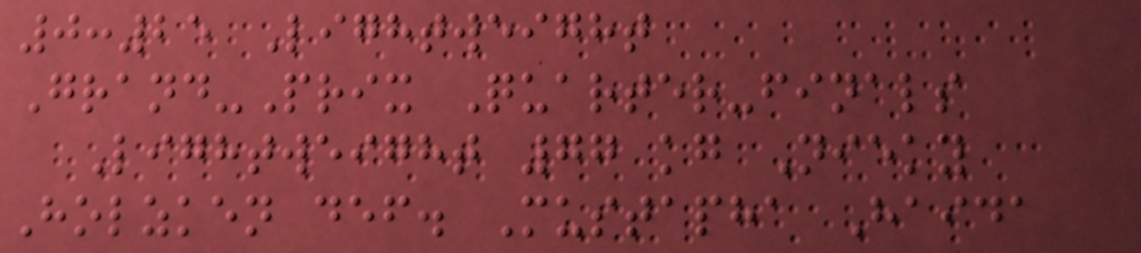0:25 Lightweight
Grand-Prix Quarter-finals
Lightweight 77 kg Nieky
Holzken def. Mustapha Haida
